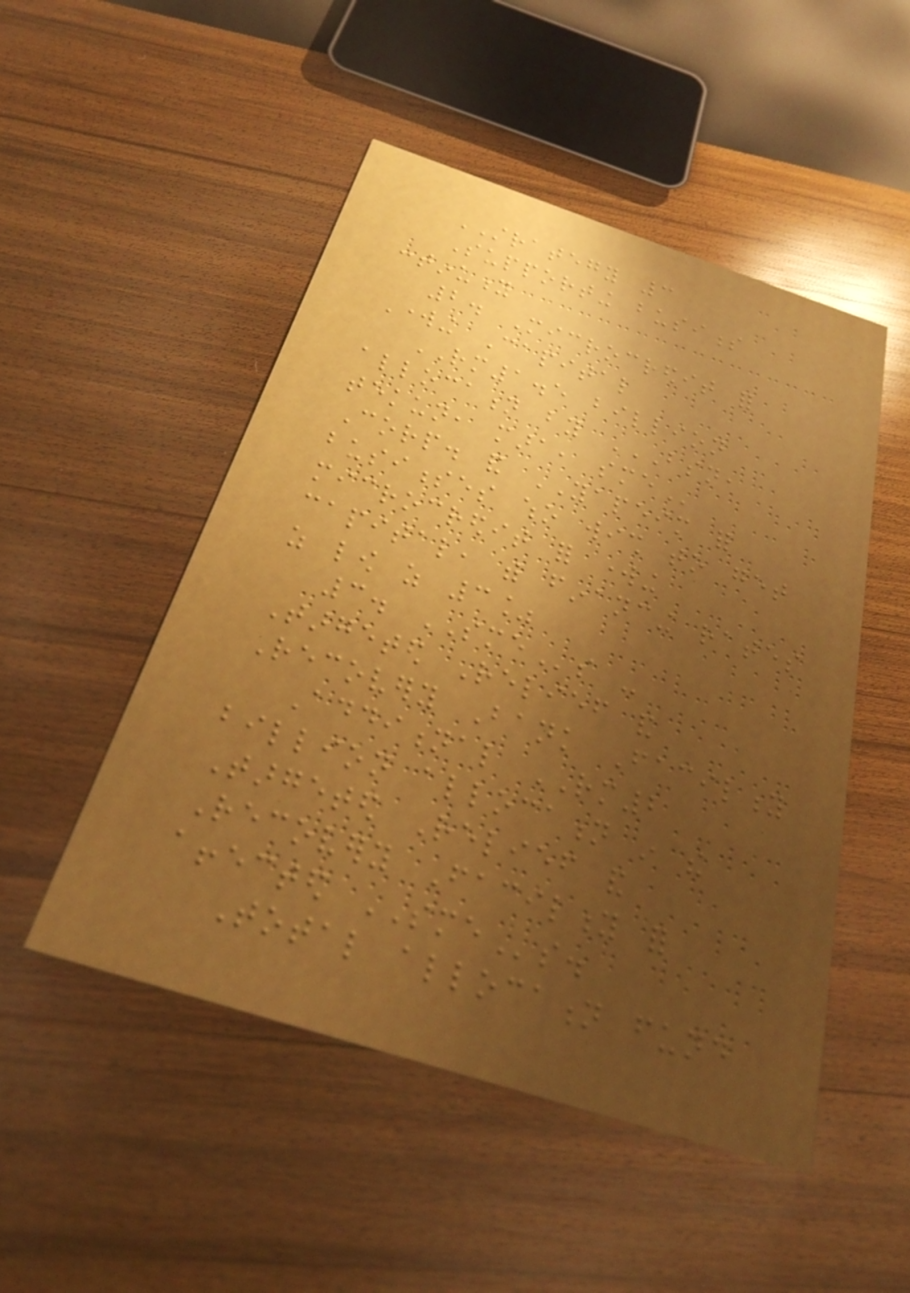STRATEGY 3
Supporting business
continuity
2. Microcredit for
Working Capital
RM1.5 billion
allocation by BSN,
TEKUN, MARA, SME
Corp. and YAPEIM for
businesses who wish to get
microcredit for working
capital, with financing rates
as low as 3%
3. SMEs -
Targeted Relief and
Recovery Bank Facility
Additional RM2
billion allocation in the
Targeted Relief and
Recovery Facility for
affected SMEs.
Total allocation fund
